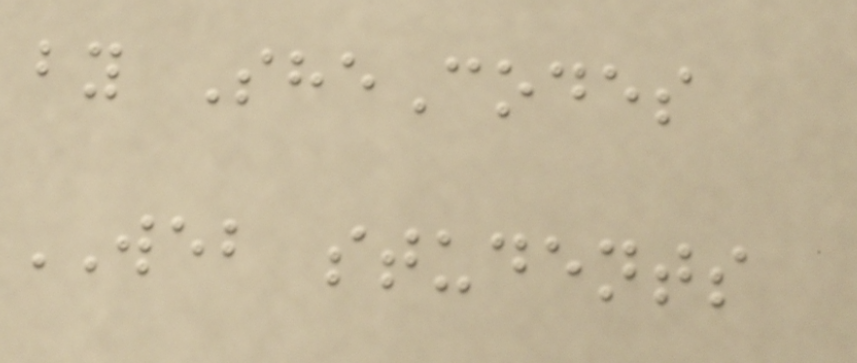by SheCodes
WEB students
